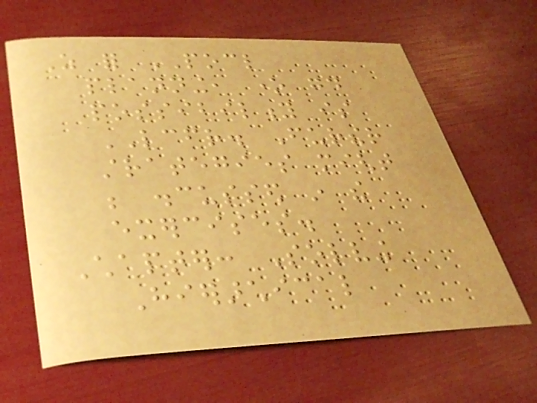As for POCL
planning, one good
possibility is
LCFR. Further
strategies might
be discussed in the
exercises.
Chapter: Solving
Hierarchical
